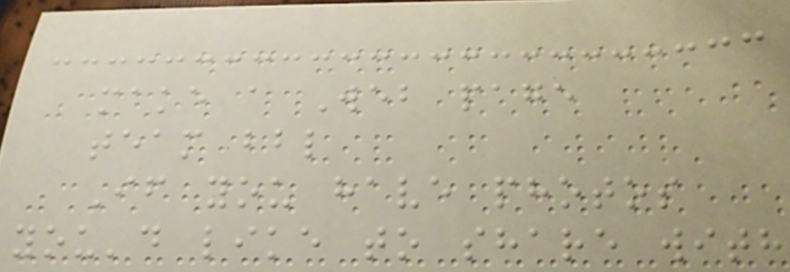make a Web page
team bbl
If you have photos
you'd like to share with
